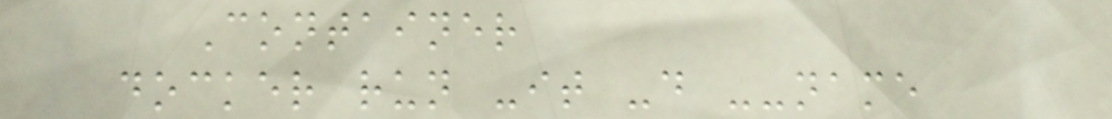Container
docker run -it -d --name
